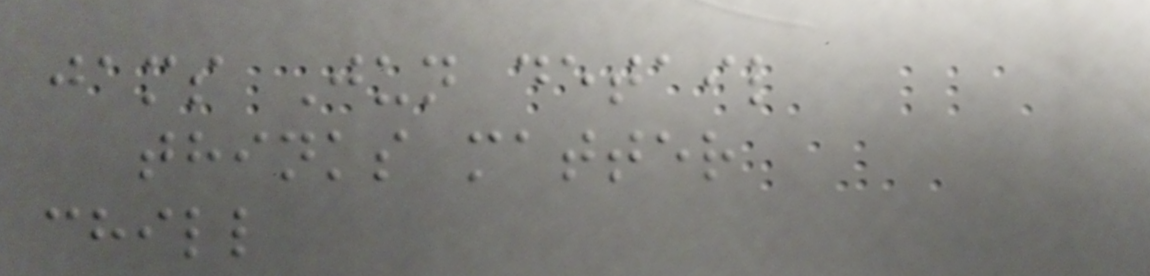jams Jun detail
thinks matter
chill
